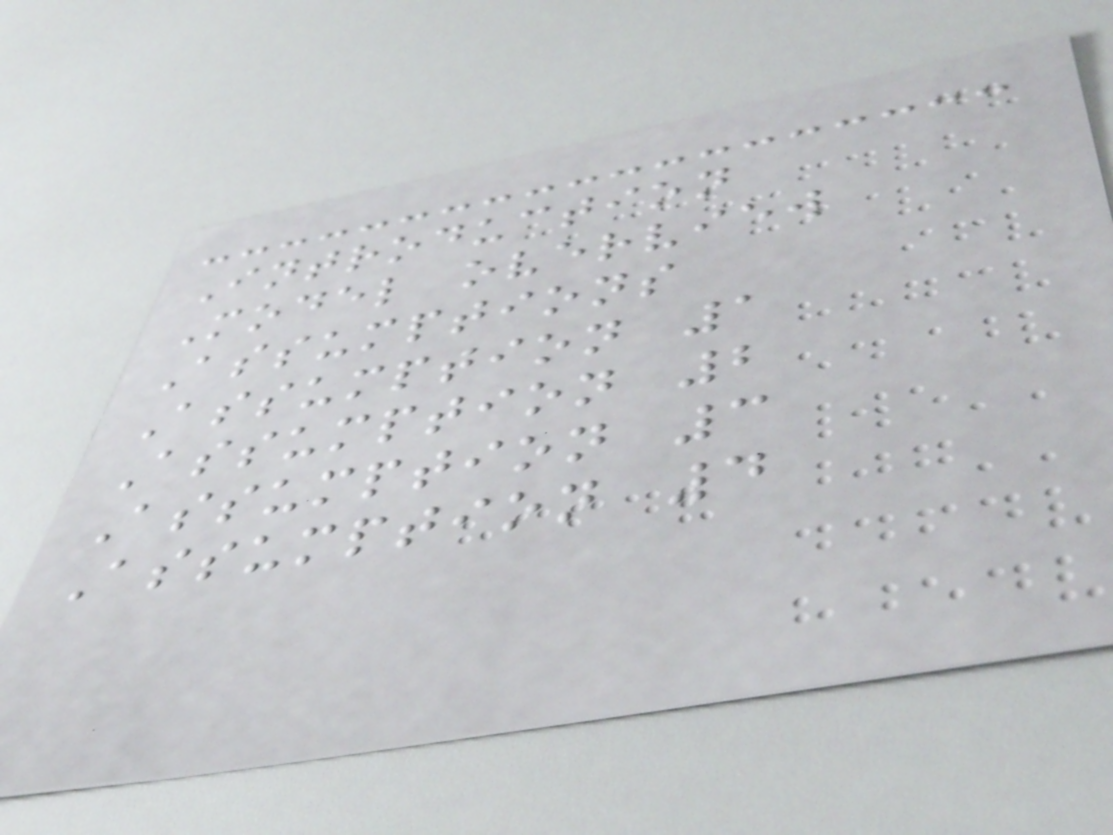Introduction
Model overview
Assumptions
Assumption 1
Assumption 2
Assumption 3
Assumption 4
